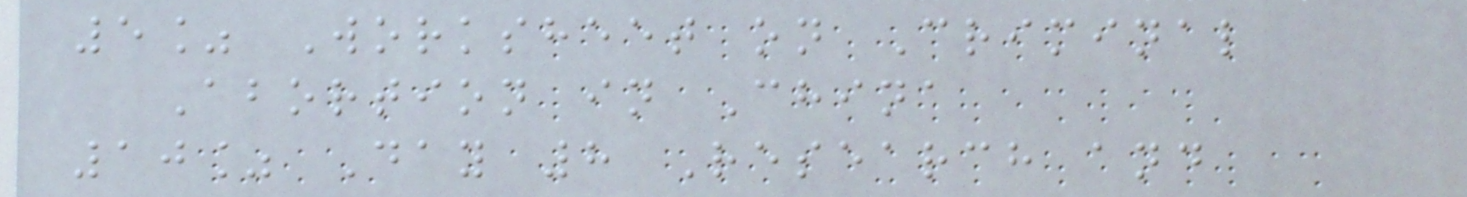5% Worksheet on Criminal
Abortion in China
10% Day 8 Research and
